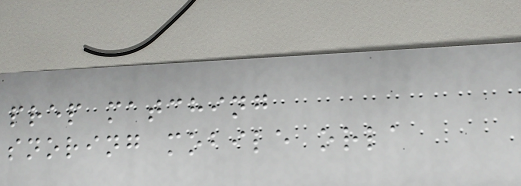prep matching
snoring mobile orla
